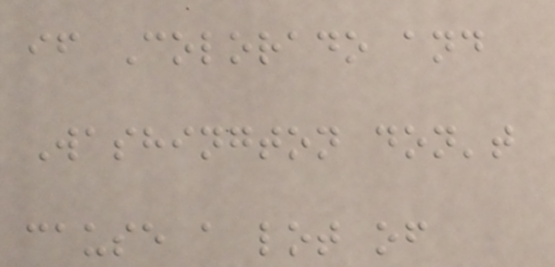if Colorado and
Washington don't
cause a lot of
